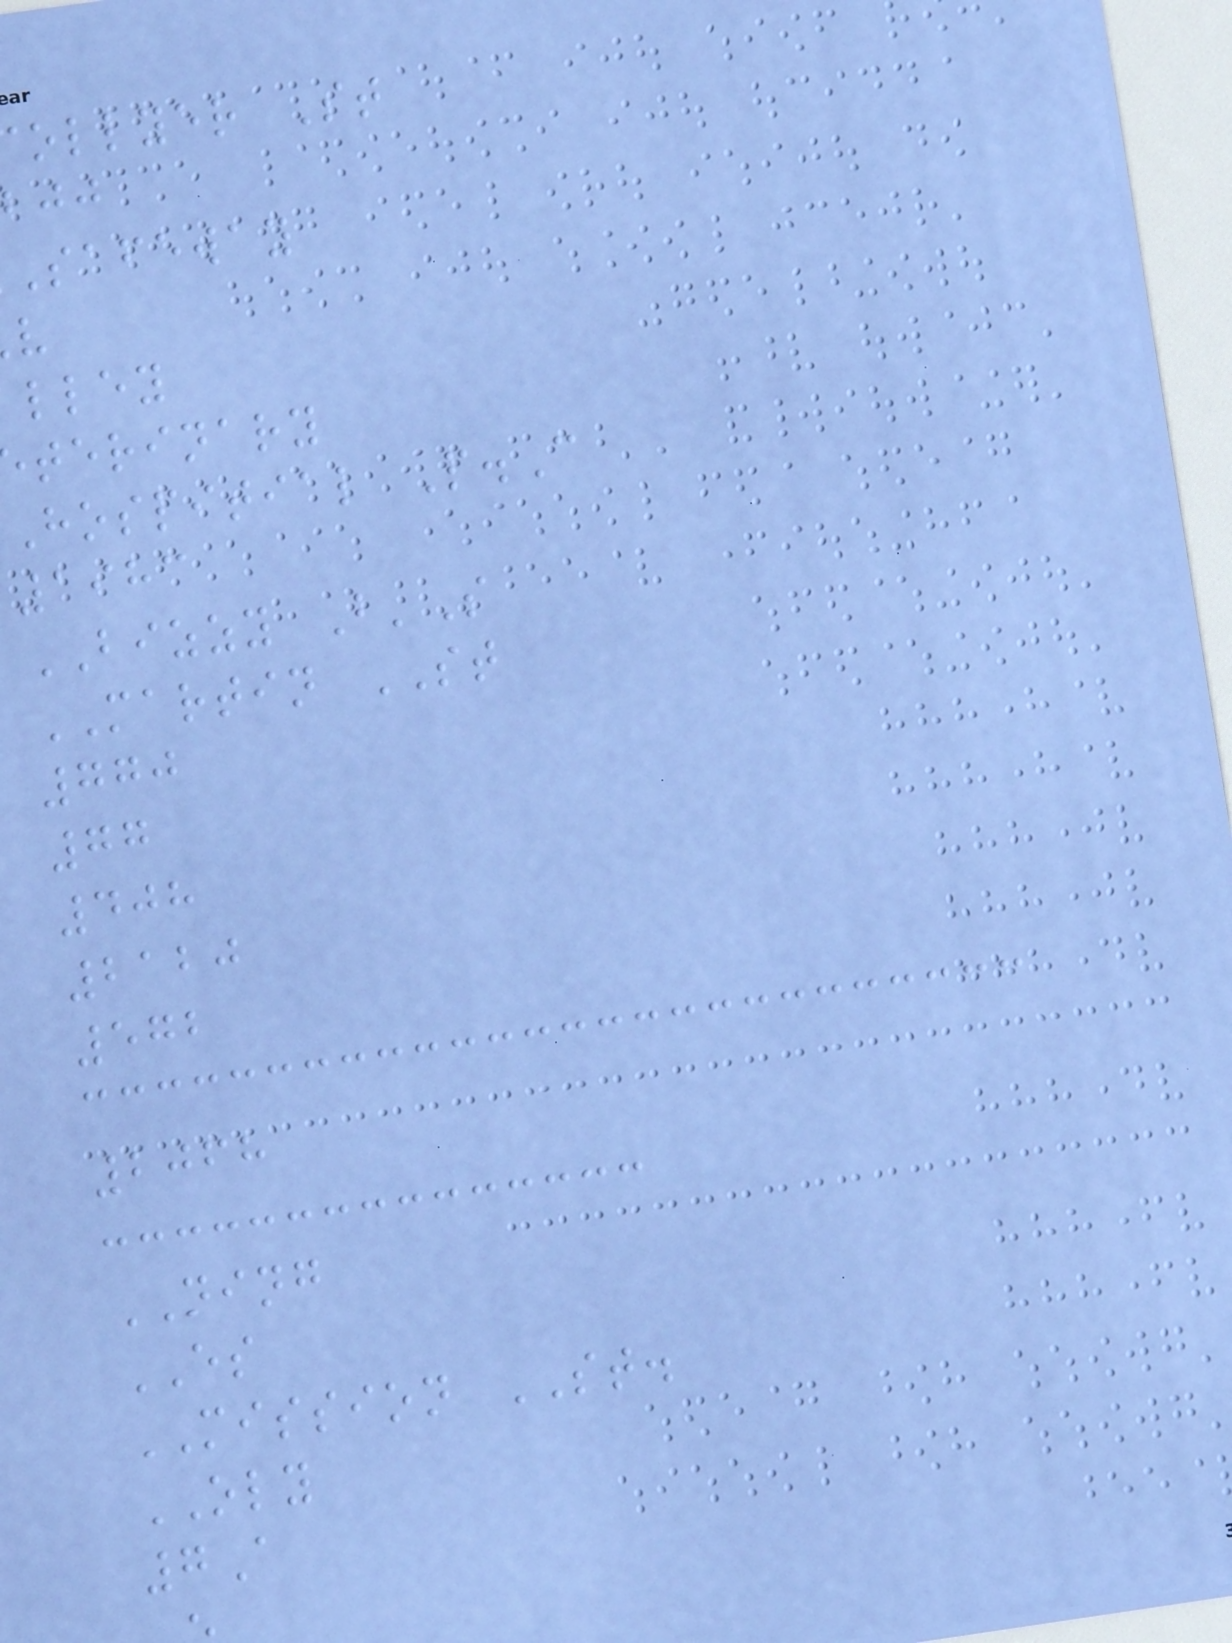ollyer St
safeway
lley
terinary
Hospitial P.C
1983
BIZZY B'S
MARTIN ST
770
77
408
2120
572
2068
NING
ES
MISSION ST.
OLY
7A
